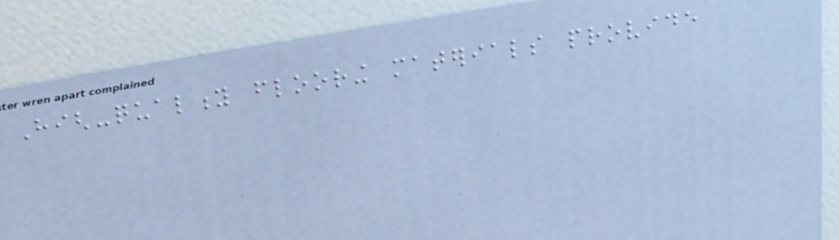High-quality flooring materials provide
